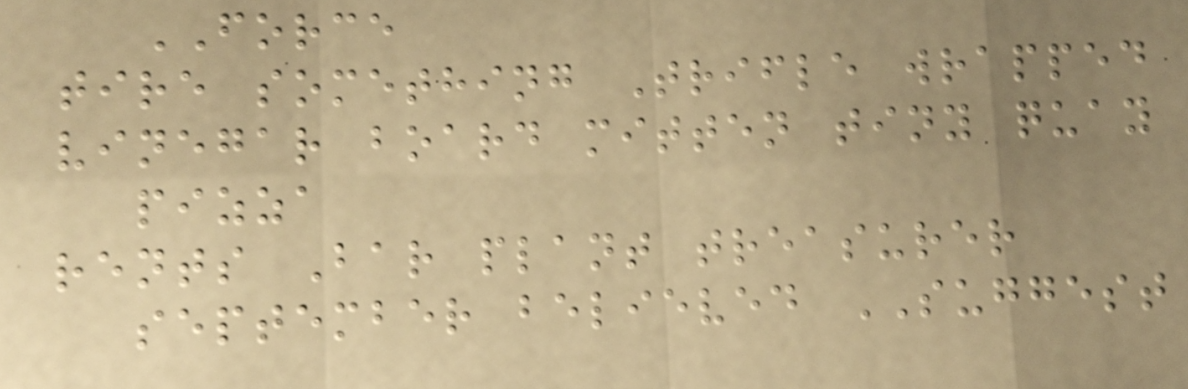FORCE
tire something Trifle wrapped
vinegar board mitten tiny quay
pizza
rents Bar plant treasurer
september believed SUGGEST
